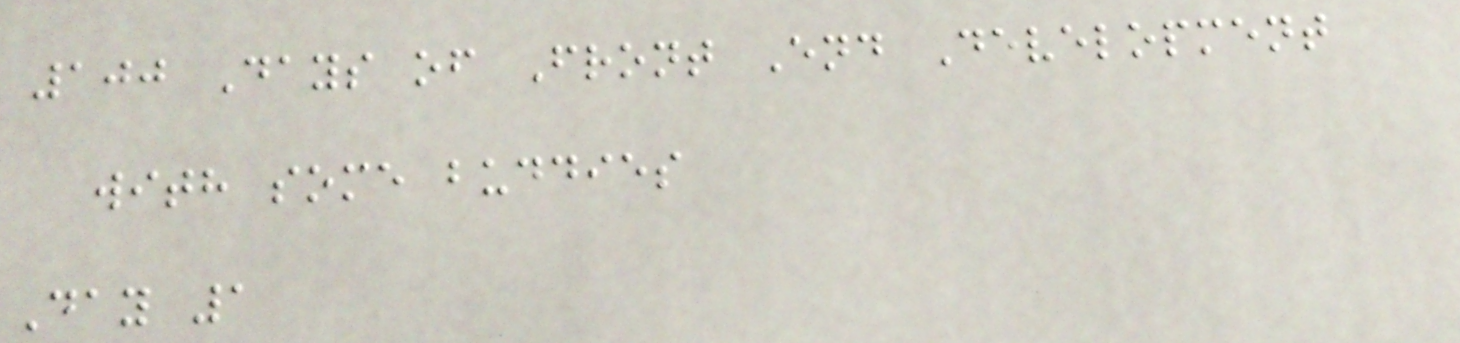100 Days of Front End Development
with some buddies
Day 1
